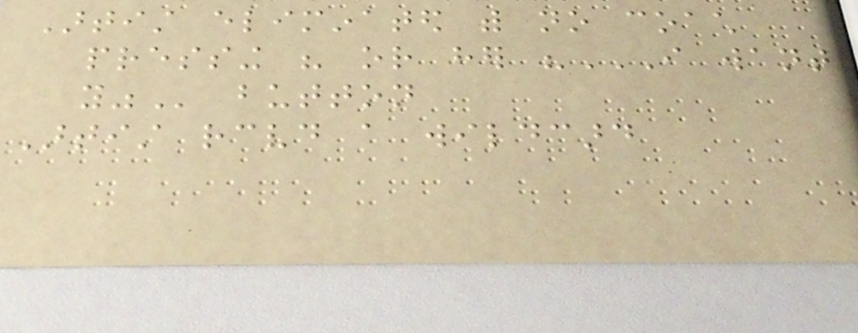Artist eliminated with no coach
pressing his or her "I WANT
YOU" button
Artist received a wildcard
